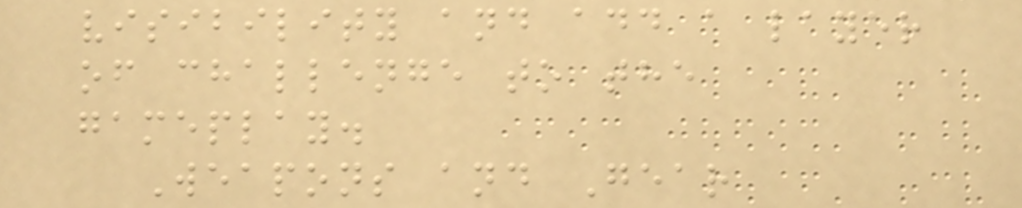visibility and add a layer
of challenge to the
gameplay.
Weapons and Gear
